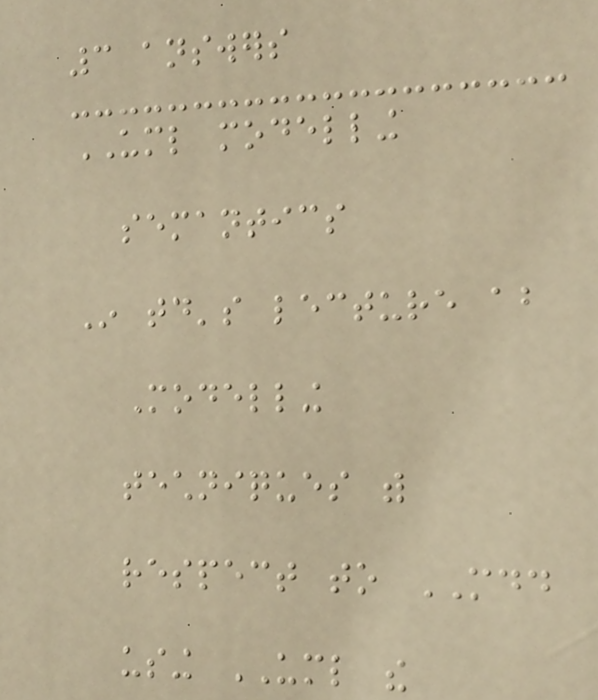3 answers
UML modelling
semantics
In today's lecture about
Modelling
techniques with
respect to MDD
using UML the
